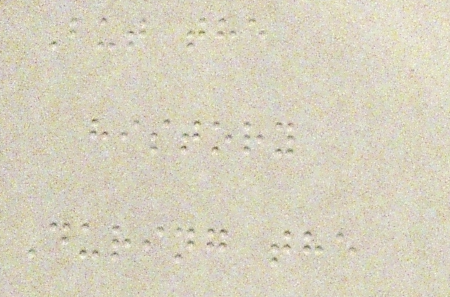But the
history
During the
